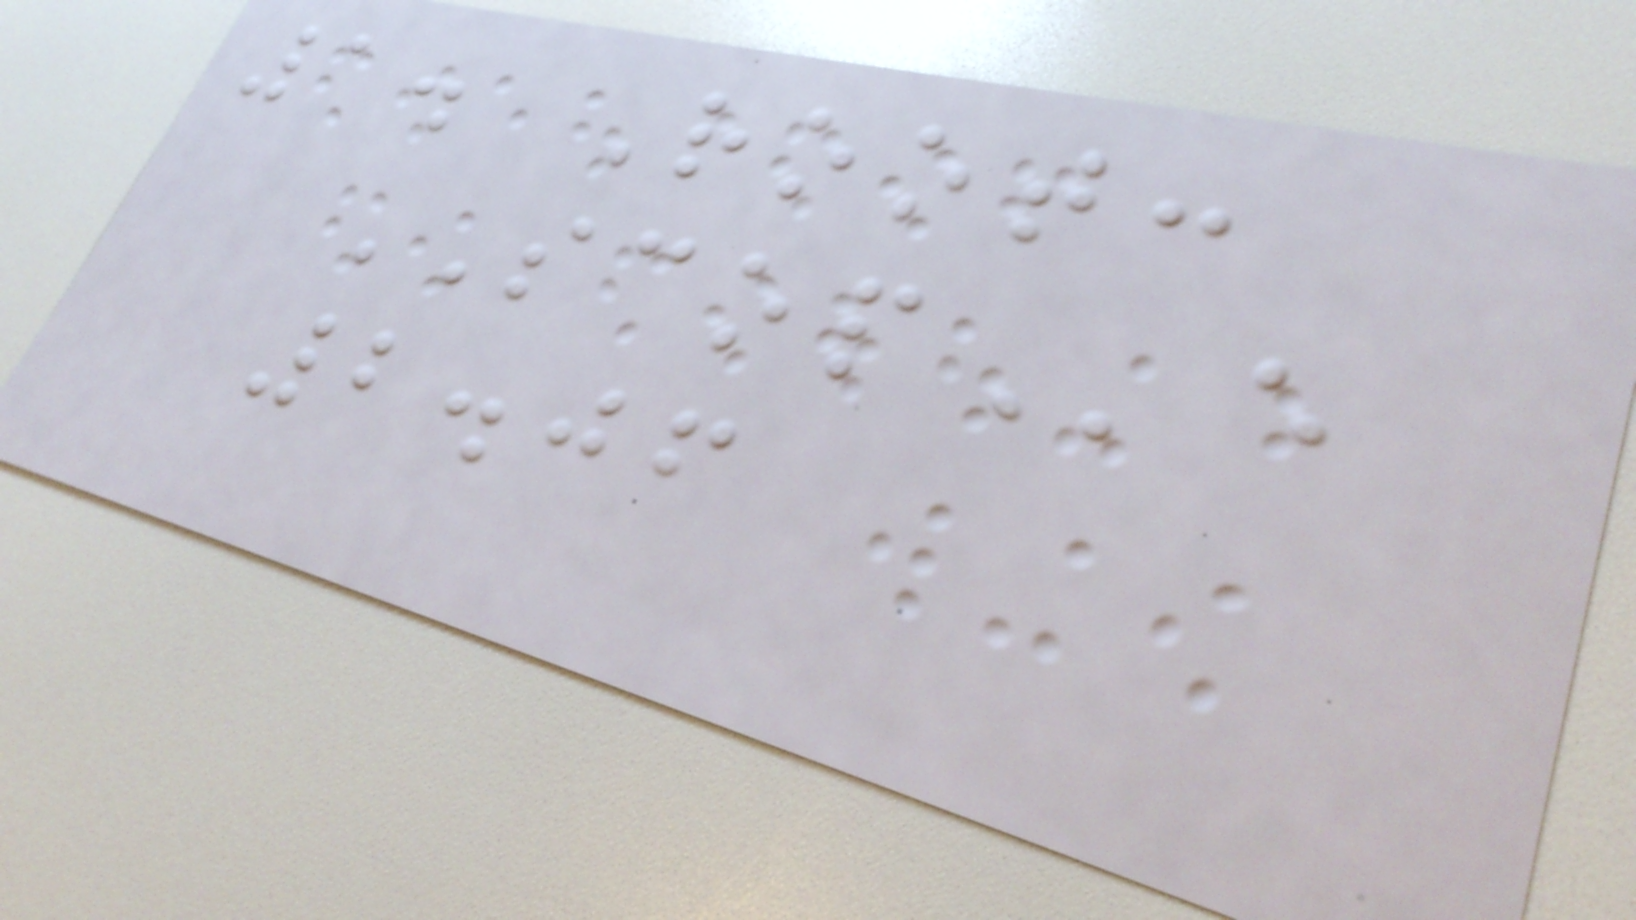1. Root:
SCOPe
2.06
